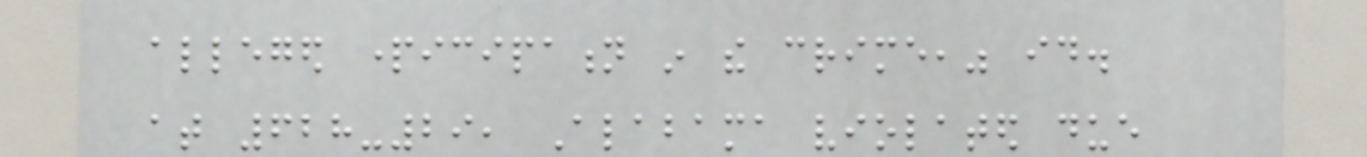alleged participation in the crime," id.
at 628-29, Alabama violated due
